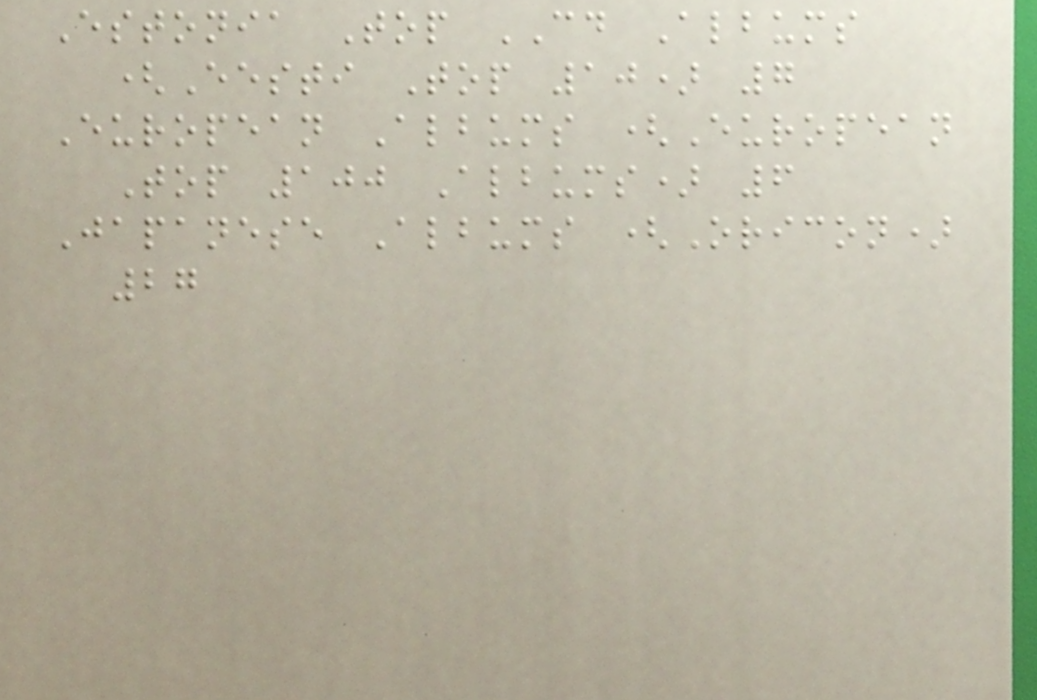Estonia Top CD Albums
(Eesti Top 10) 7
European Albums (European
Top 100 Albums) 6
Japanese Albums (Oricon)
27
